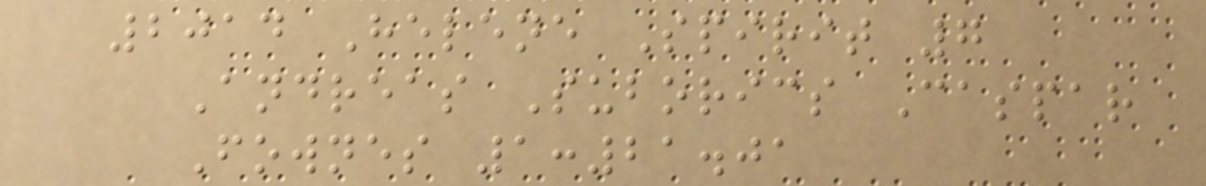2014 Helene Spirit 7
Andreas Suborics Caspar
Fownes 1:21.01
